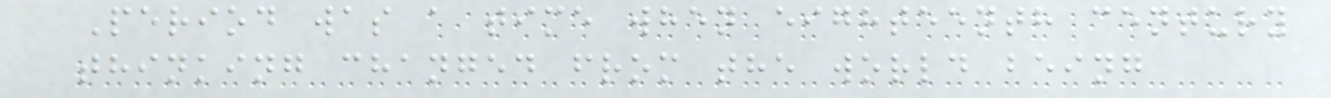Period was a time when eighteenth century
thinking changed from the world being
